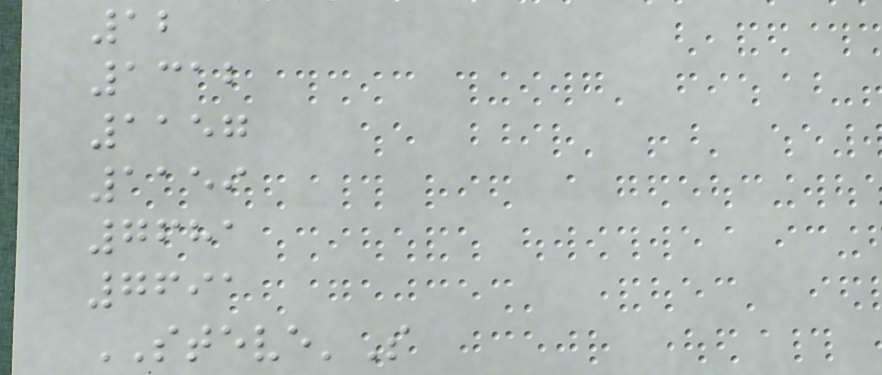12
1312
1157
1159
7681
7691
STEVE'S
